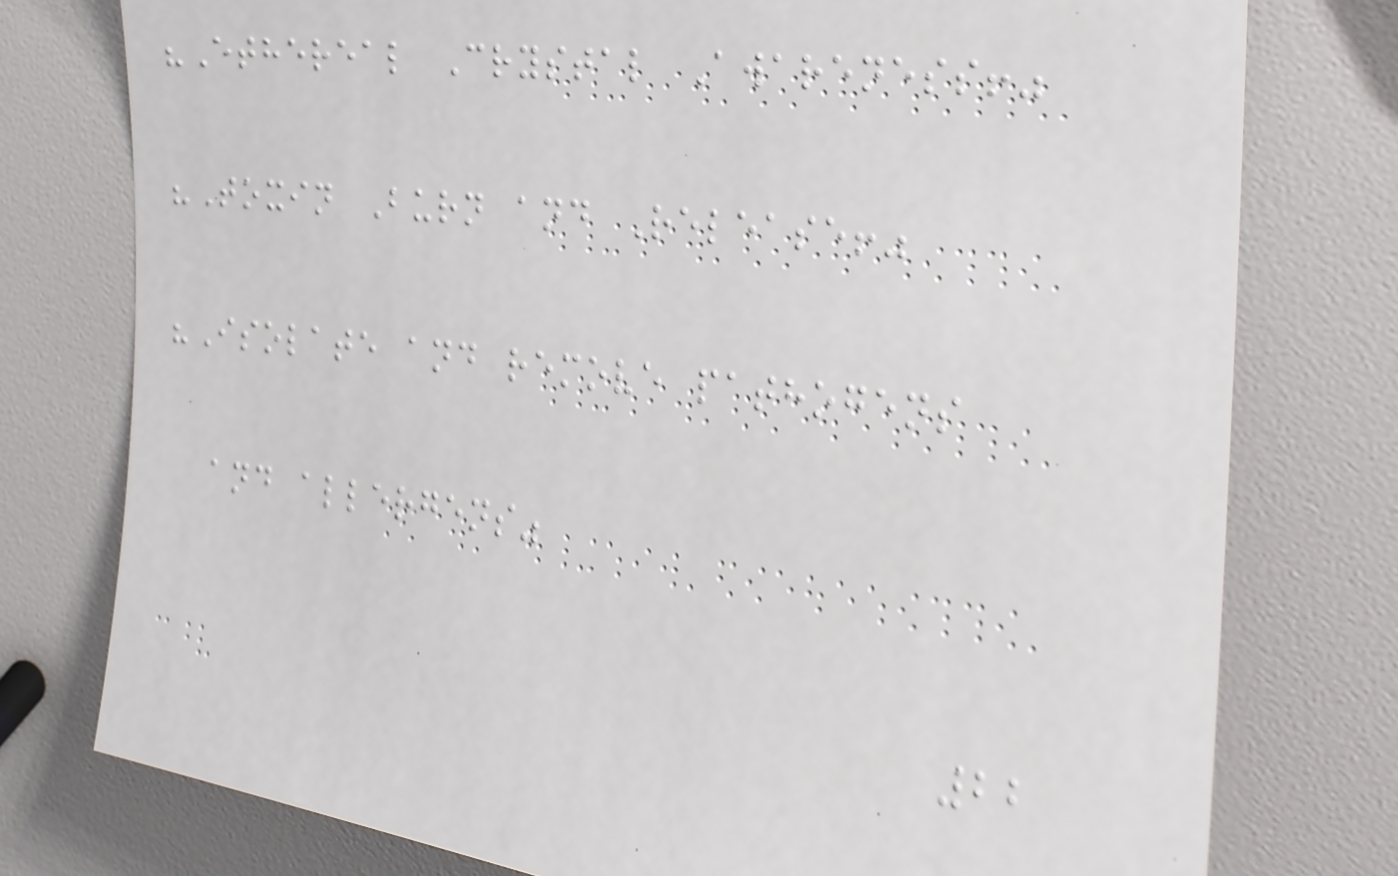"Ethereal Crystal Awareness!"
"Toxin Burn and Release!"
"Isolate and remove pathogens
and allergens"
22
